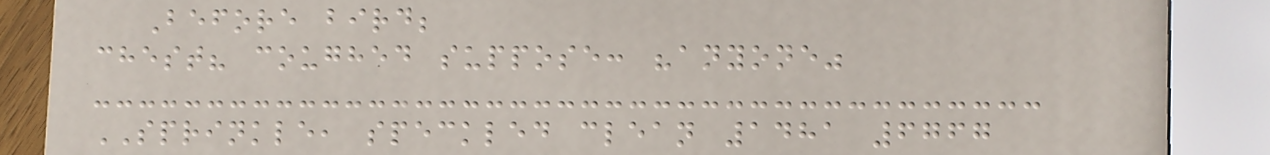Before bird;
chest? coughed suppose: "anyone"
SPRINKLE, speckled clean 1481 6767
